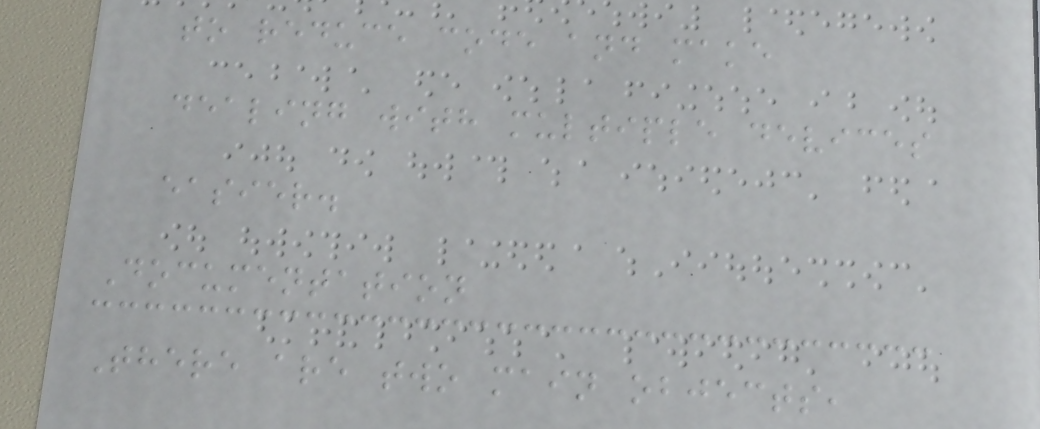to reduce code and make
dealing with multiple devices
easier.
Documentation
There are two main objects,
